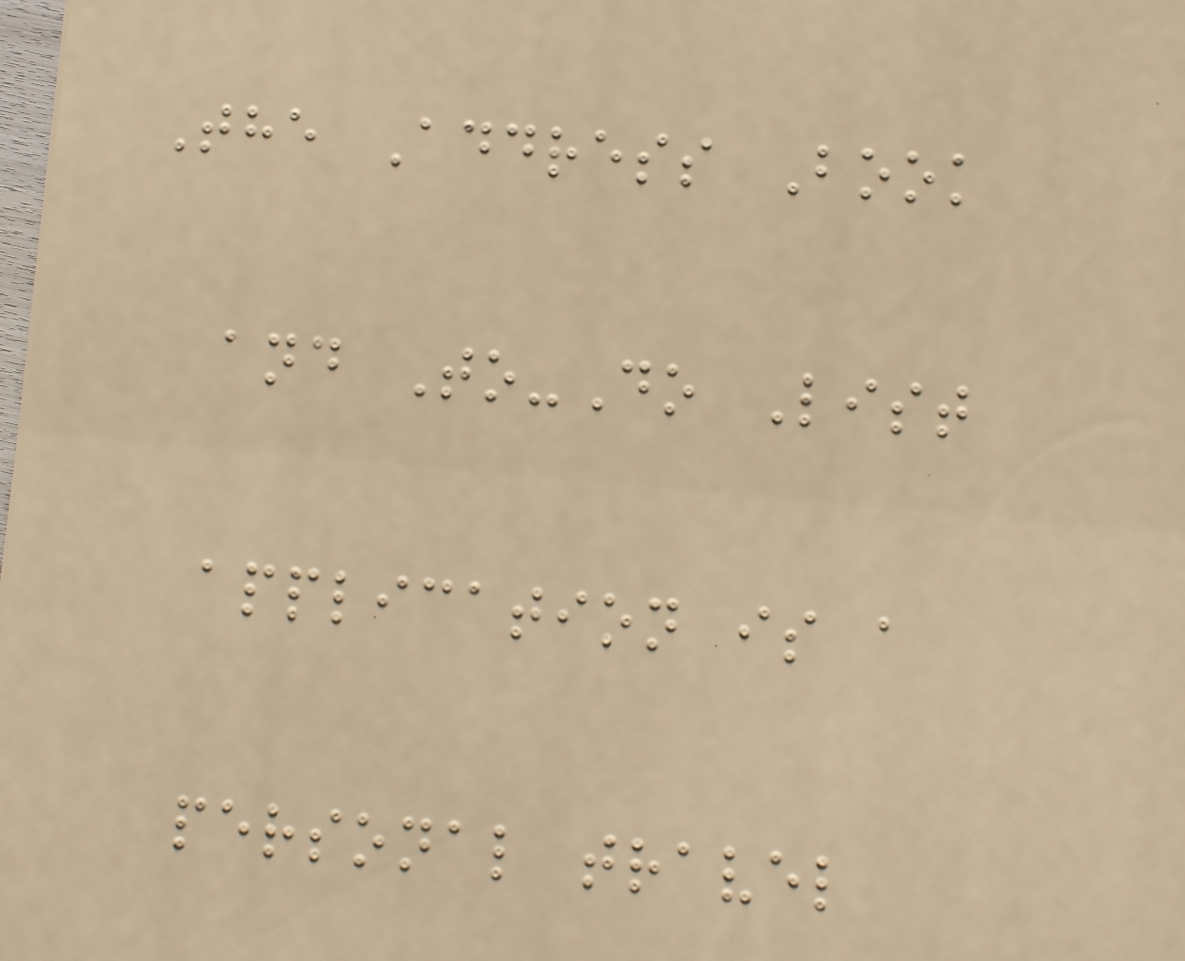The Address Book
and To-Do List
application is a
personal travel
